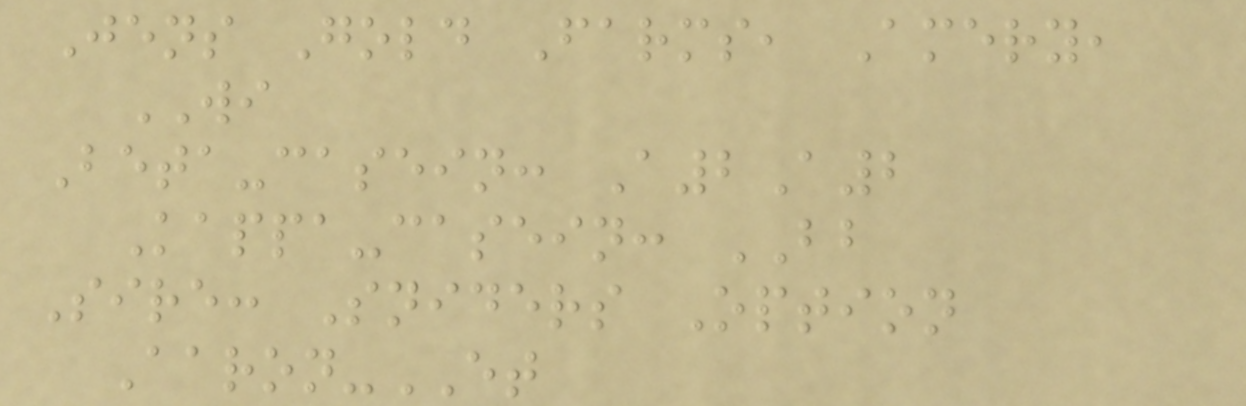Jens Gold Farms, Amery,
WI
Beta-casein: A2A2
Kappa-casein: BB
Sire: Sniders Option
Aaron-ET
